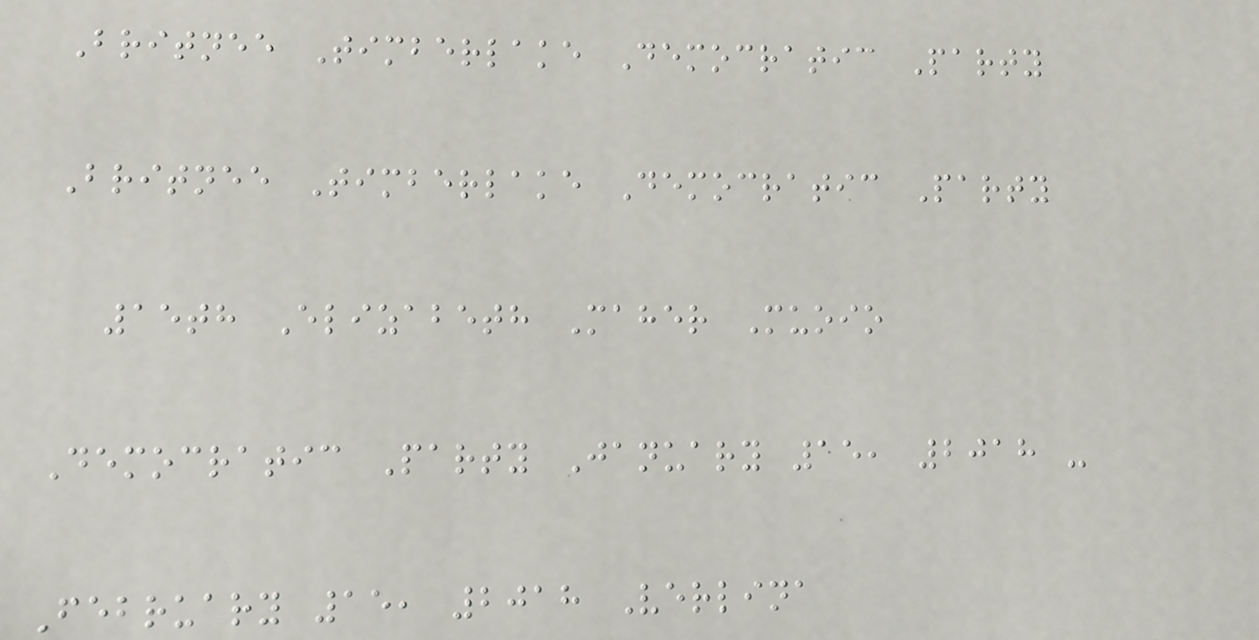Britnee Timberlake Democratic Party
Britnee Timberlake Democratic Party
15th Elizabeth Maher Muoio
Democratic Party January 15, 2018 -
February 15, 2018 Verlina
